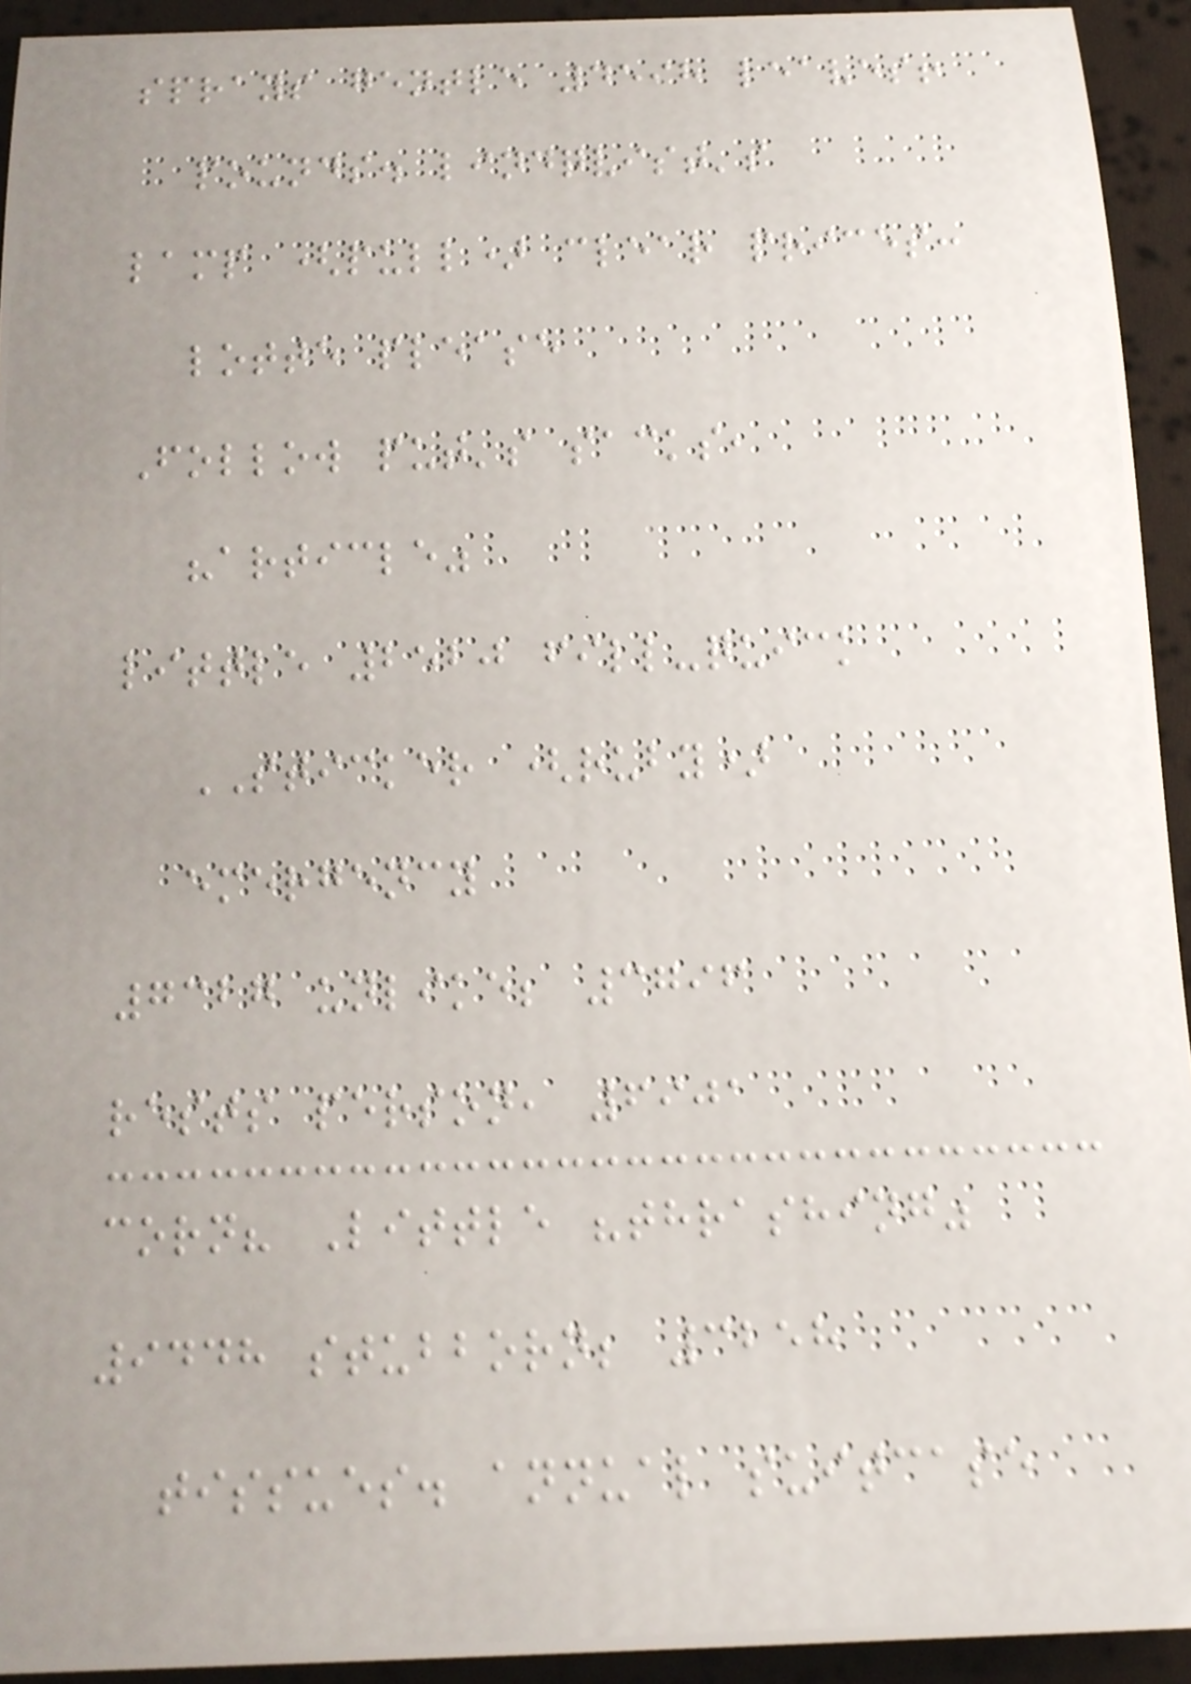sprays gentle 4598 leaves!
pounds. lindqvist's
lamp (pull) clear prices:
lotte please
Follow put's sacks,
"article"
little 2520 fill-quick
STICKER (ruby)
emergency
7327 unlike; 3796
rests person, 6901
corn? Little "thrashing"
9448 stubborn; 3258
tissues. annual suitcase
